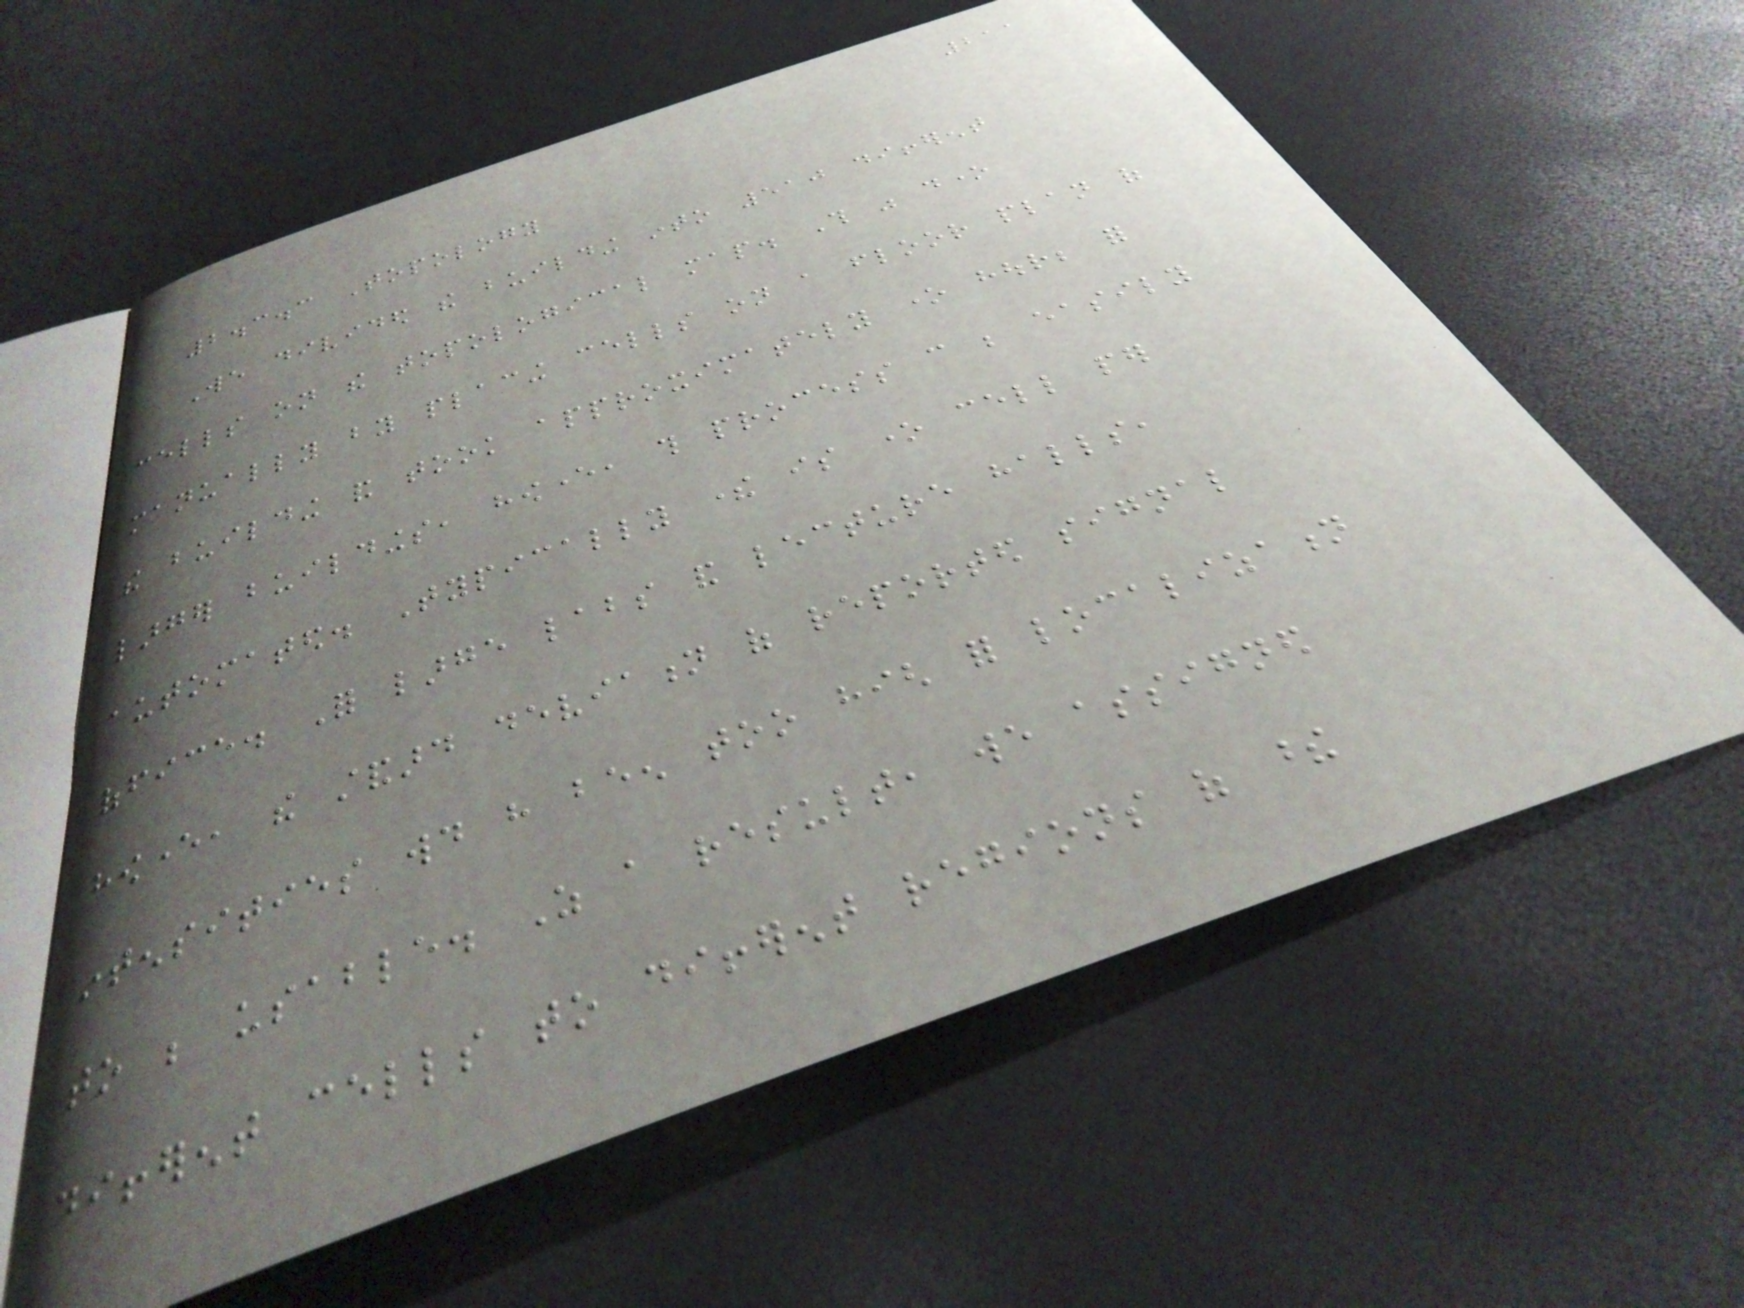211
2.3.3 Topology
We divided the building into 510 different
cells on the topological map. This was done
manually by placing cells on a floor plan of
the building and took approximately one hour; for
larger buildings, however, this process can be easily
automated. Typically there is one cell per
office. For large labs and lecture halls,
however, the standard deviation of reported signal
intensities would have been too high for localization
to be usable. As a result, we assigned
different cells to different regions of these
